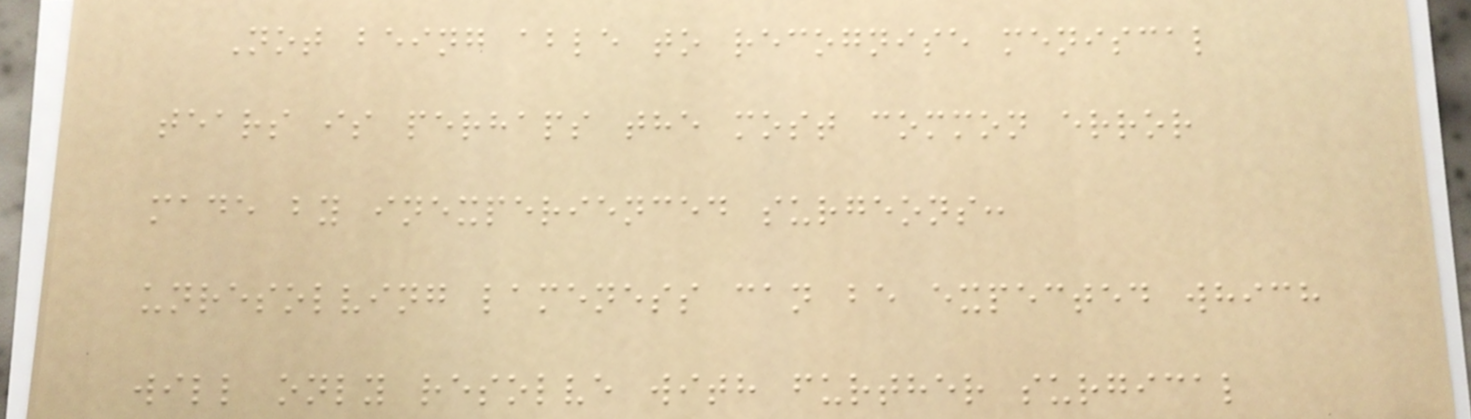Not being able to recognise meniscal
tears is perhaps the most common error
made by inexperienced surgeons:
unresolving lameness can be expected which
will only resolve with further surgical
